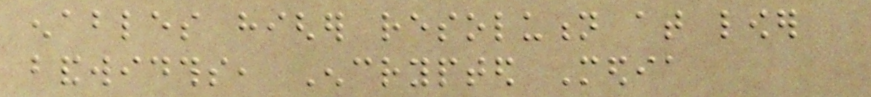enables higher resolution at lower
bandwidths, Encrypted Media
